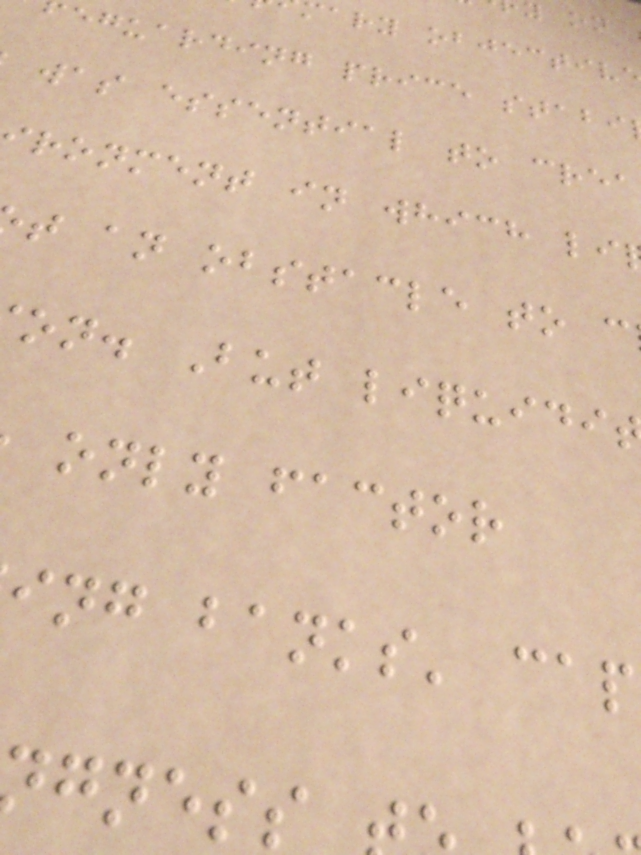ary objectiv
eguarding price stabi
was essential to crea
ronment in which li
t an obstacle to c
on. But liquidi
only factor
ing banks' cap
